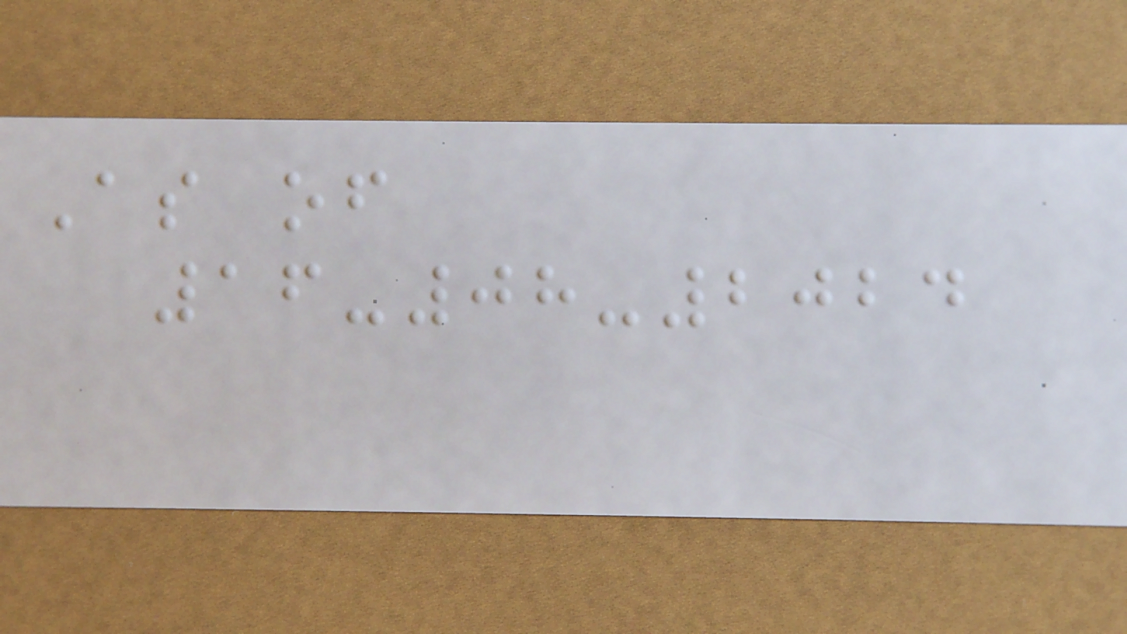As of
16-08-2024
